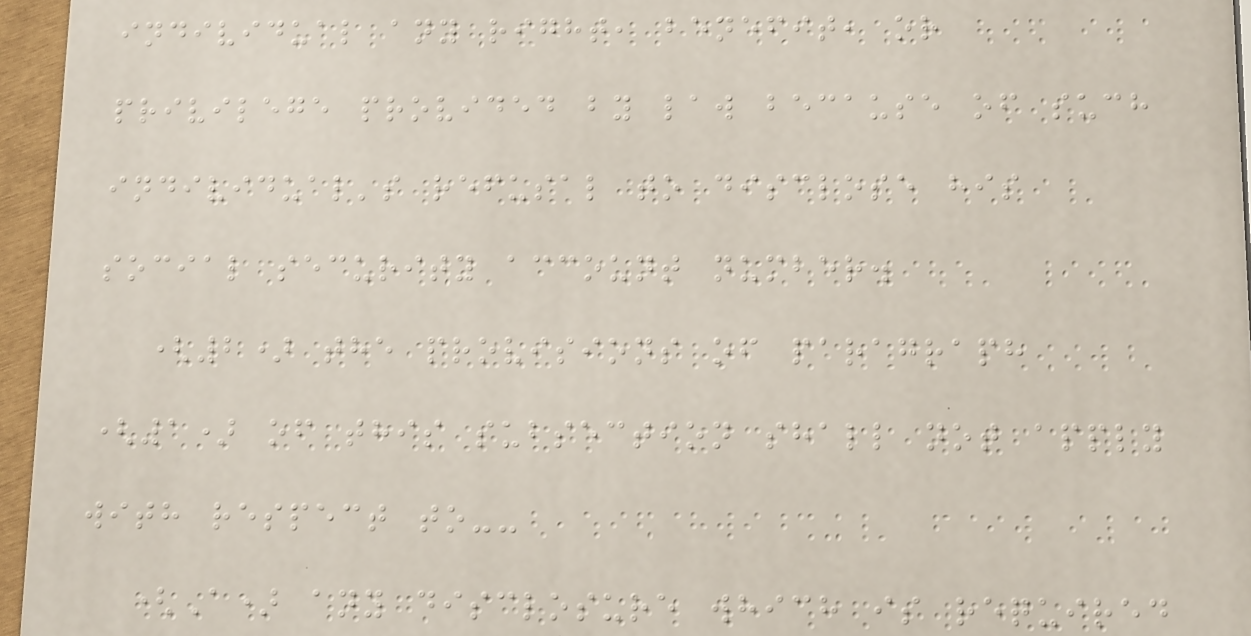individual any right, benefit, or
privilege provided by law because of such
individual's refusal to disclose his
social security account number.
(2) the provisions of paragraph
(1) of this subsection shall not apply
with respect to--
(A) any disclosure which is required
